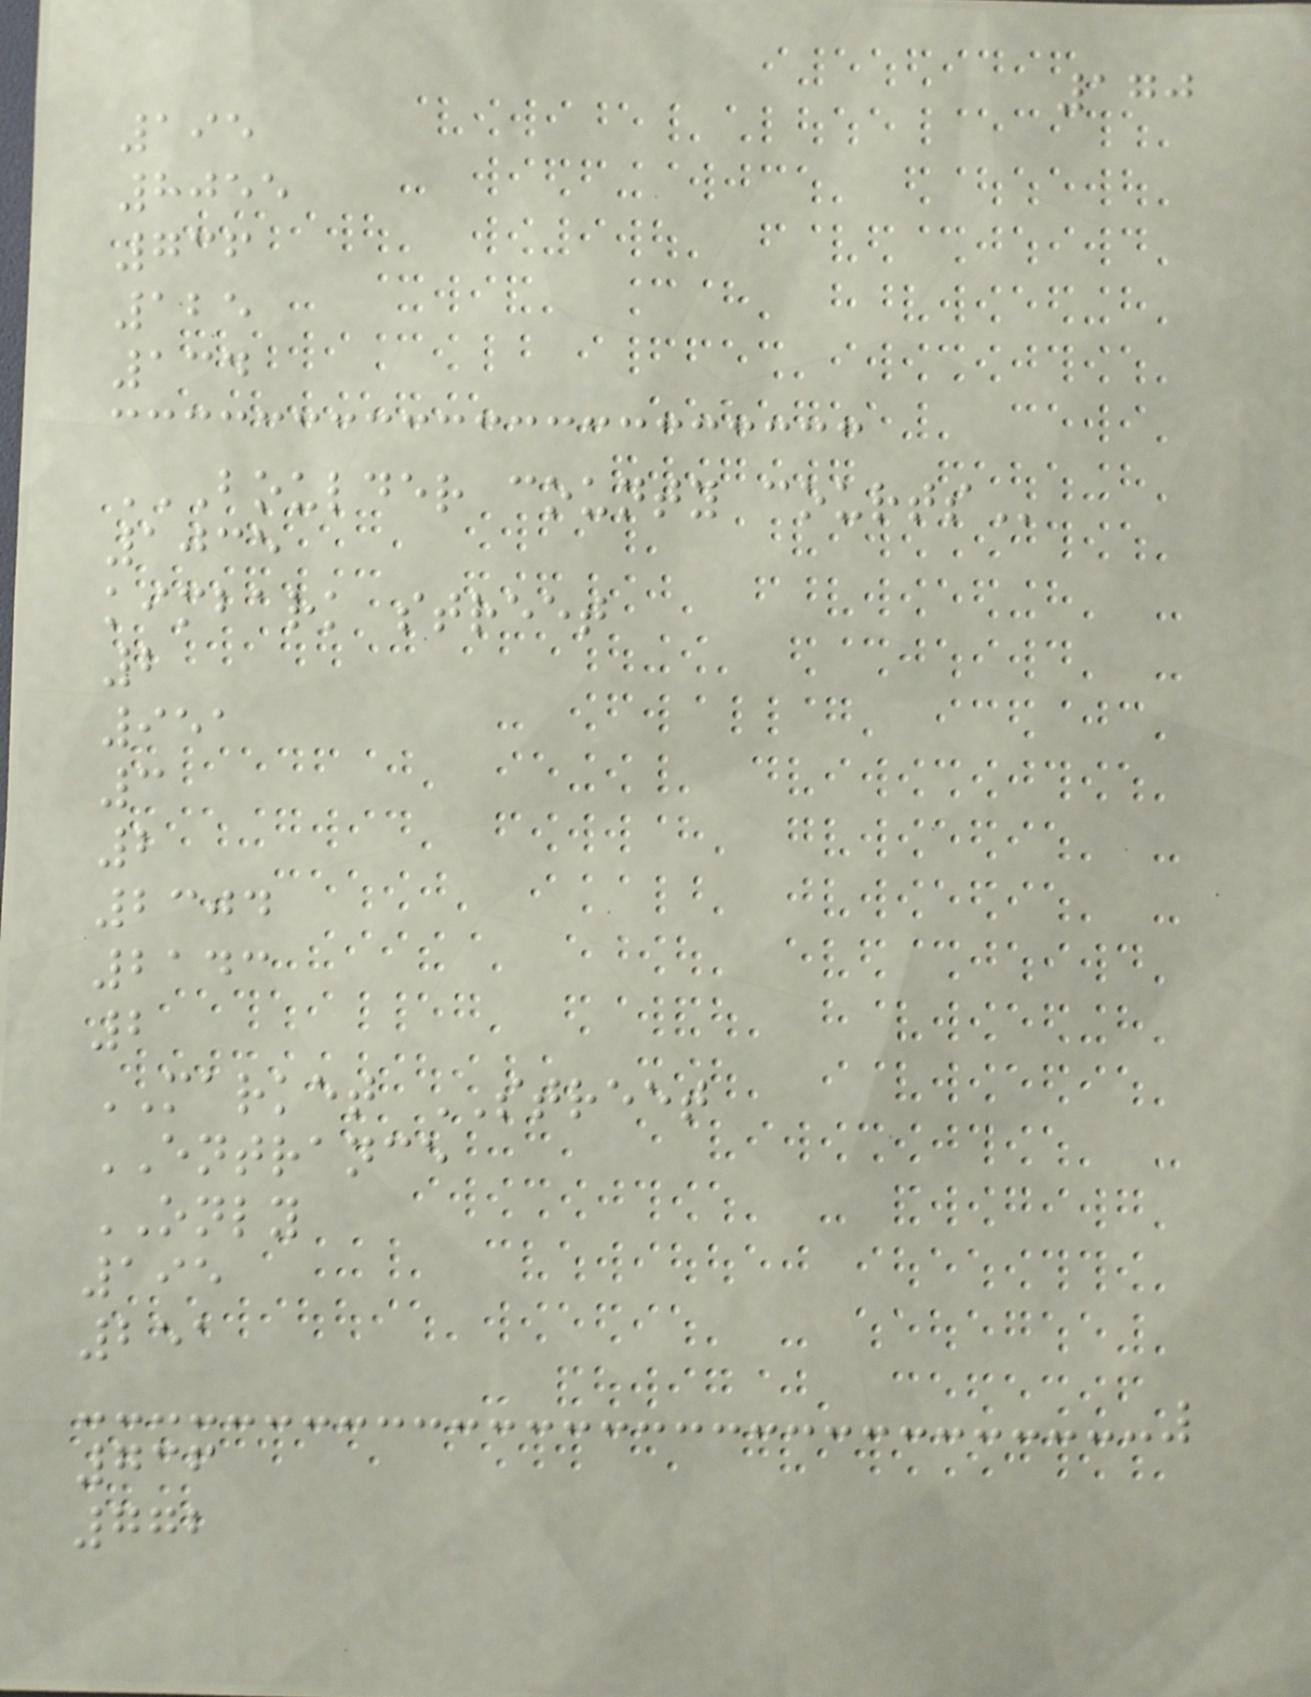170
195
8055
736
125
134
BOULDER COUNTY COURTS
1035
kimbark street
2
951
3
2
2304
2143
2
MARKET STREET
ENTRANCE
ONLY
195
251
736
772
